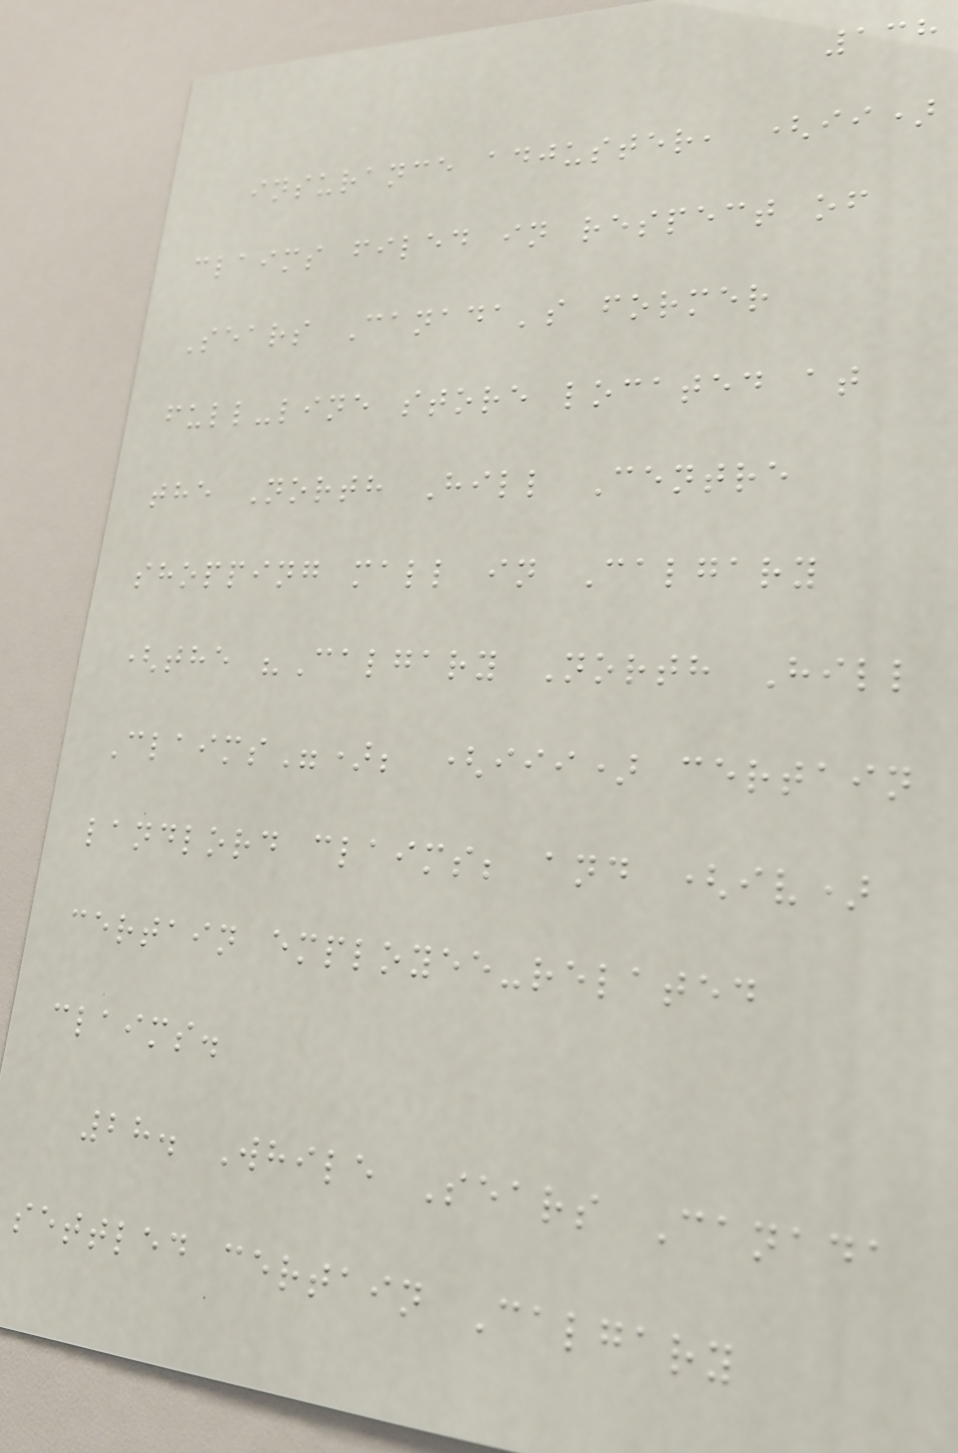138
insurance adjuster, (ii)
claims filed in respect of
Sears Canada's former
full-line store located at
the North Hill Centre
shopping mall in Calgary
(the "Calgary North Hill
Claims"); (iii) certain
landlord claims; and (iv)
certain employee-related
claims.
28. While Sears Canada
settled certain Calgary
